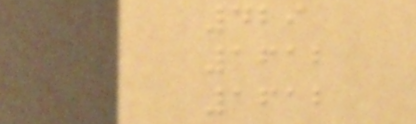429
1612
1612
